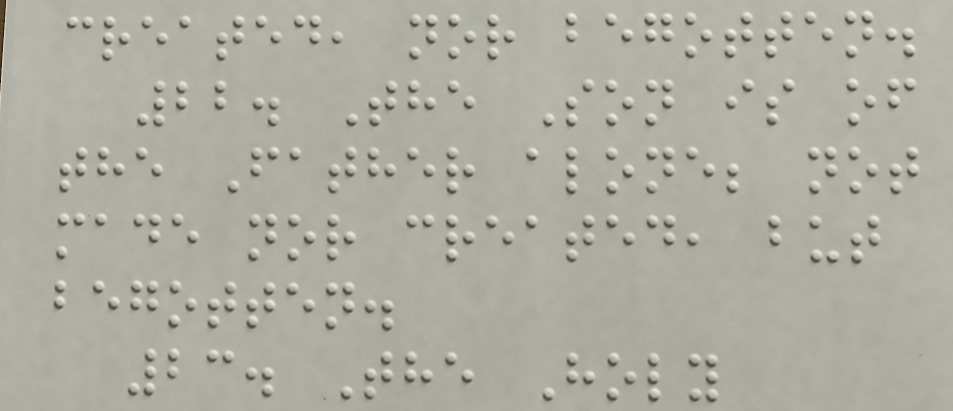created, nor begotten.
22. The Son is of
the Father alone; not
made nor created, but
begotten.
23. The Holy
